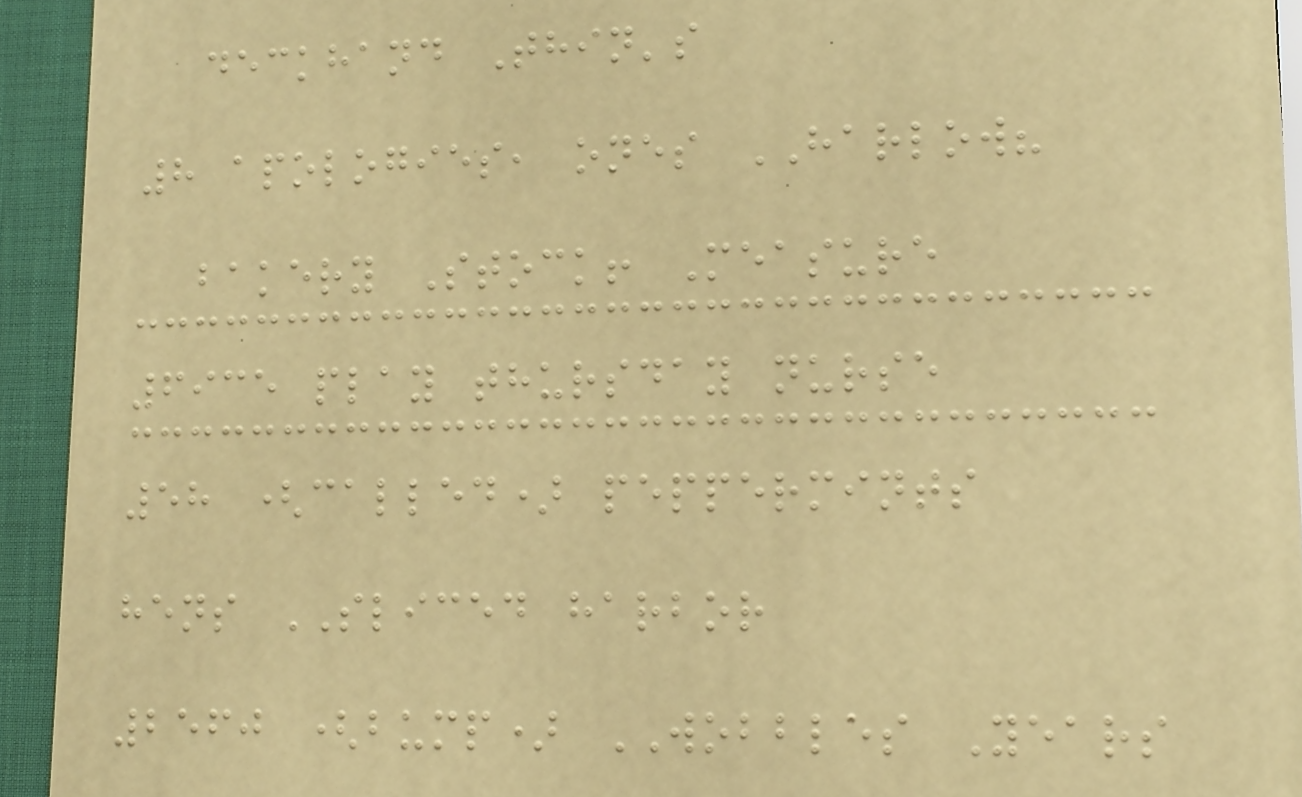deckhand Thin's
8 apologies, ones HARLOW?
bakery Stock! Measure
6935 play thursday nurse
58 (called) peppermints
hens SLICED harbor
2560 (bump) WOBBLES Years
